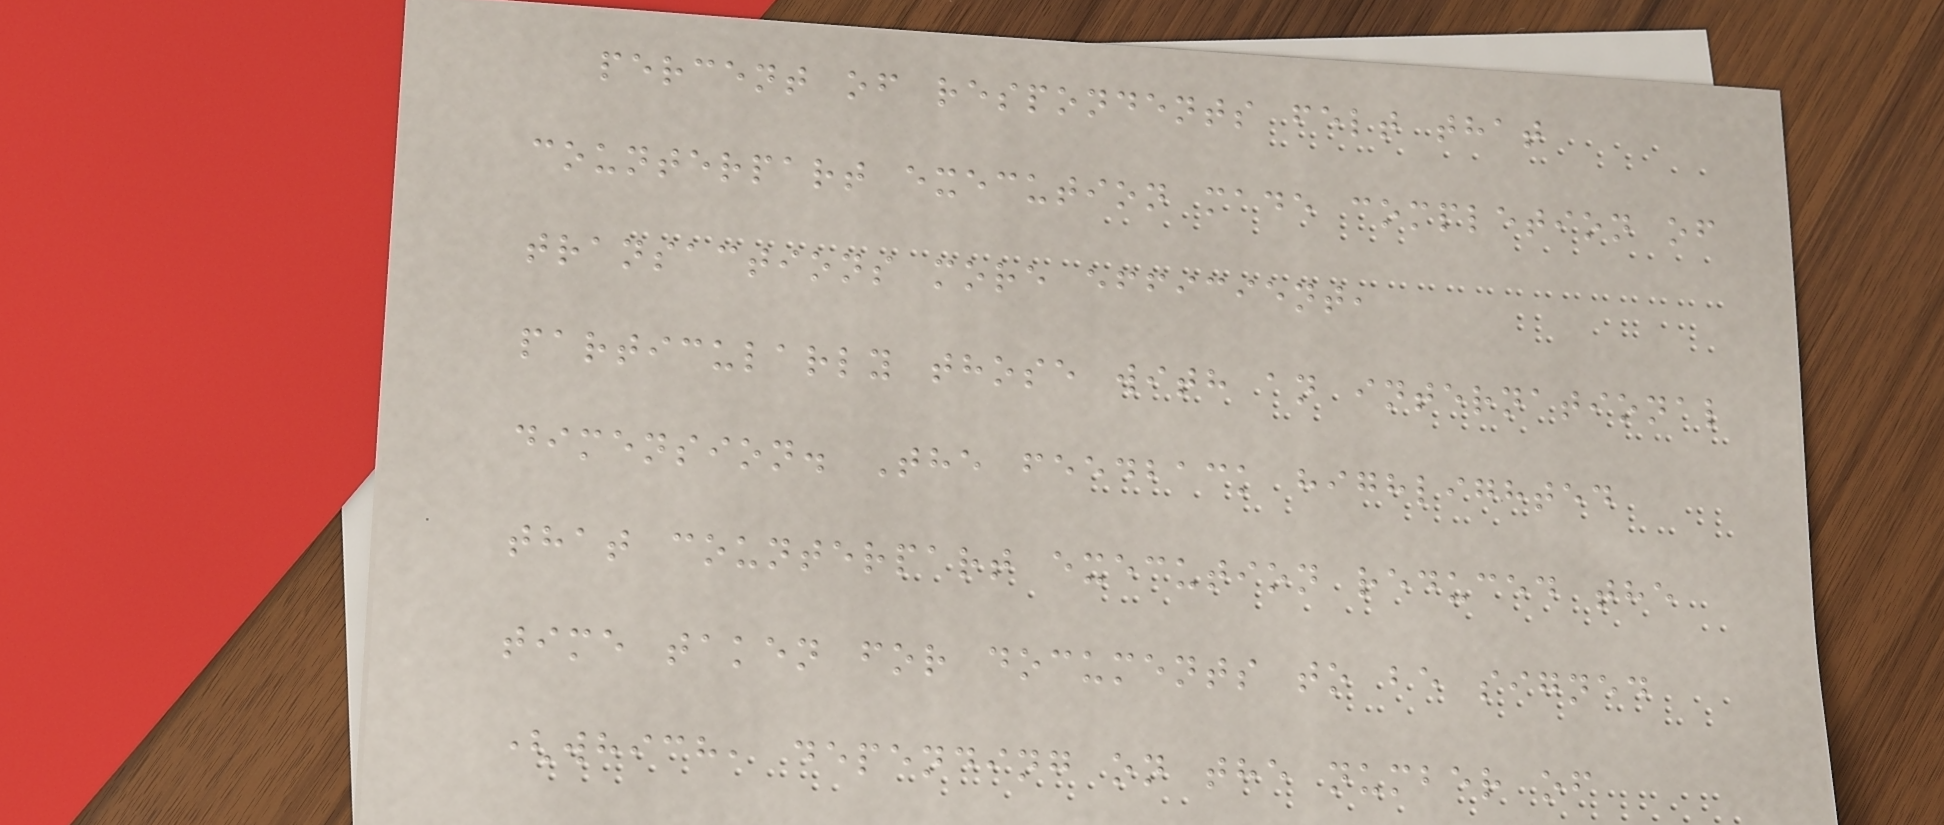percent of respondents felt that
counterpart execution made completion of
transactions more efficient,
particularly those with an international
dimension. The feedback highlighted
that counterpart execution reduced the
time taken for documents to be signed
(which, depending on the number of
